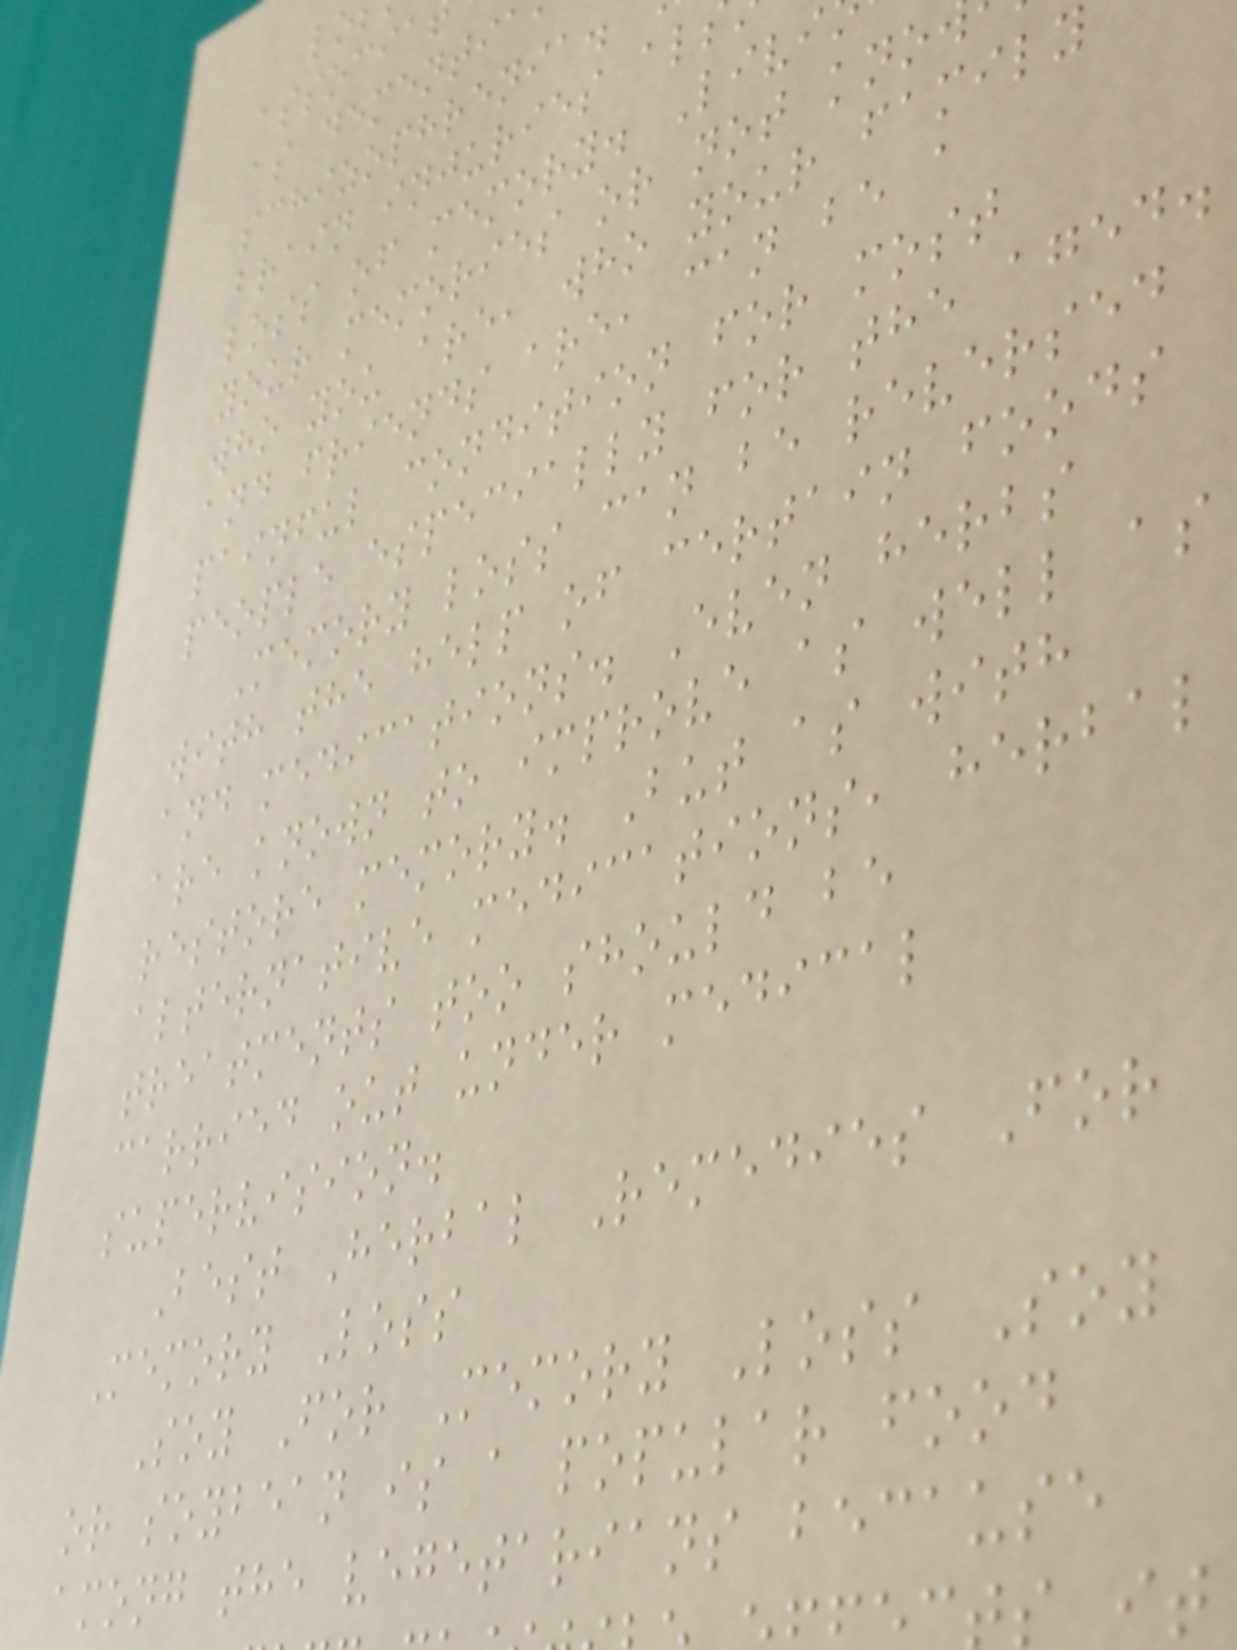as dementia
schizophrenia.
brain injuries al
loss of memory. Livi
your memories or not kno
who you are, who your family
and friends are, can be a
painful condition for most
people especially for the aged.
Memory loss can be reversed
with the help of certain foods
and medications. Even herbs
are known to improve as well as
restore memory. But as with
alternative medications, herbal
treatments too should be
carried out under medical
supervision.
Best Herbal Remedies For
Memory Loss
Soy For Memory Loss Soy
or soybean is a popular food
among the vegetarians because
